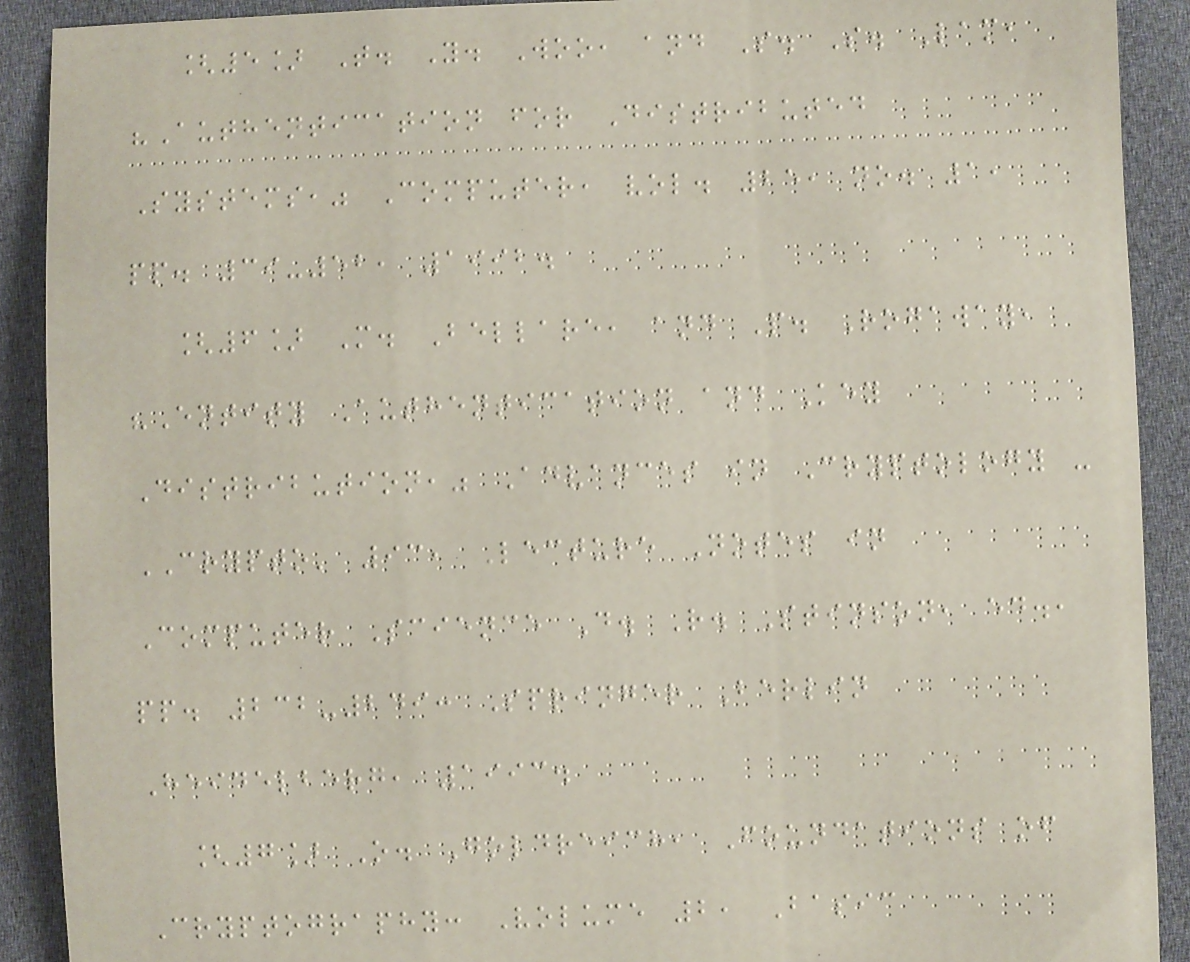[5] T. Y. Woo, and S. S. Lam,
"Authentication for Distributed
Systems," Computer, vol. 25, no. 1,
pp. 39-52, 1992.
[6] M. Bellare, and P. Rogaway,
"Entity Authentication and Key
Distribution," Advances in Cryptology -
CRYPTO' 93, Lecture Notes in
Computer Science D. R. Stinson, ed.,
pp. 232-249: Springer Berlin
Heidelberg, 1993.
[7] O. Goldreich, Foundations of
Cryptography: Volume 2, Basic
